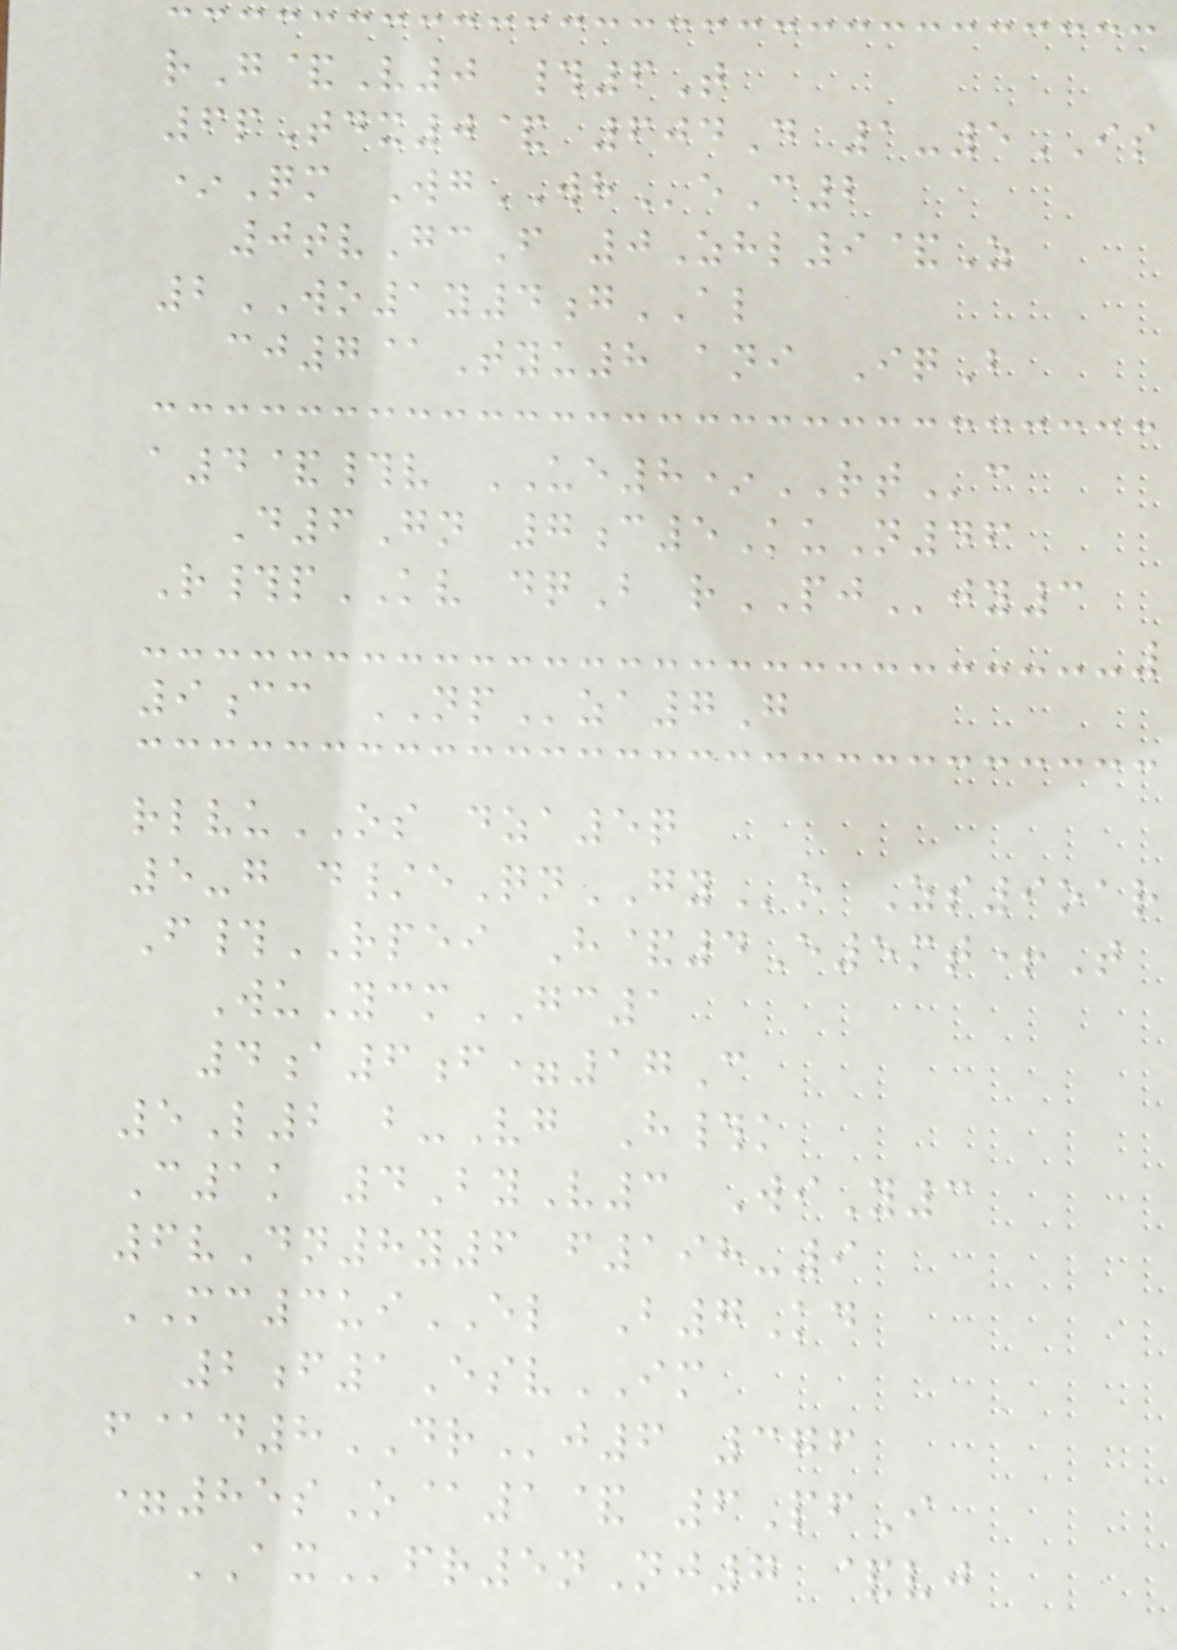rG&V0 #6T
6pTdx0& 604D 1-5IS
*Qm WgWHeC2
0tvGcF 0Zhl9&Z
2WO1y4gAL
cj7@Tyu8 ani IqB
a4&#v UE8*RTc
D6Gn 7c5KuN46
R#pKV dqB rPJjy3
9cc NPza7G
rlvuOS dza5q
5-g d/eQnGYo Zs9oar
F#RPEI H&4E5mt+T
WuYcmGC1
4a6f=17C
5L2 b-Vg H#k
C1k 4ByV3 WiY3
6vDn8y6 f198-9
MC3uiEL B7Kd
2f1EsvIM
f@d8DRj6 376
=85sO@1& 6PfI
AXfr5nNj7 &vj
